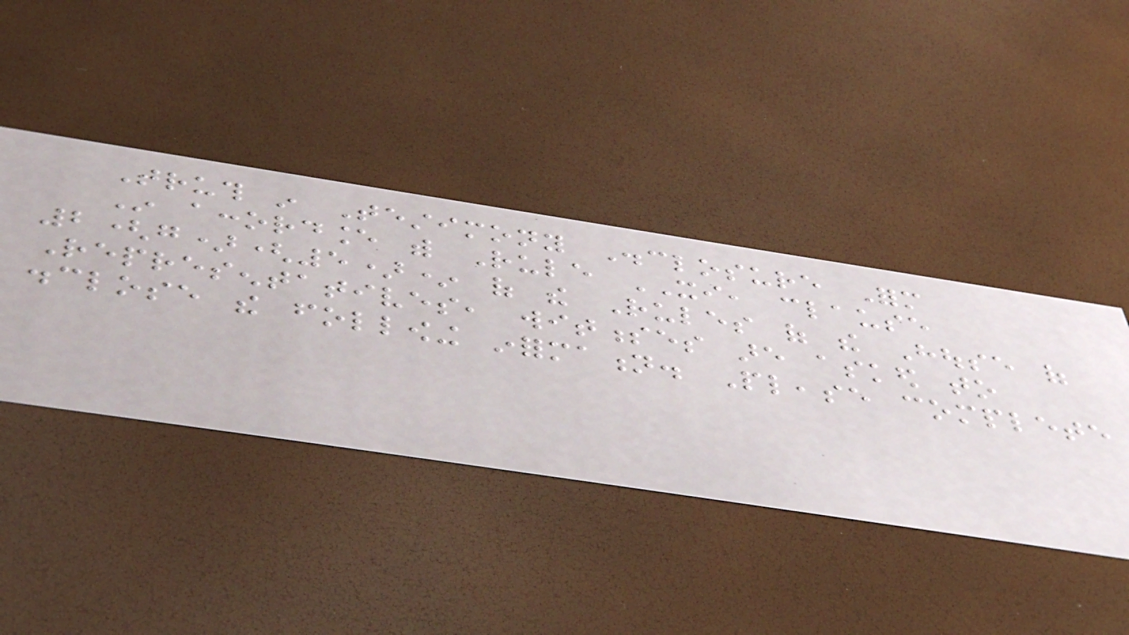Truth in Testimony Disclosure Form
In accordance with Rule XI, clause
2(g)(5)* of the Rules of the House of
Representatives, witnesses are asked to
disclose the following information. Please complete
